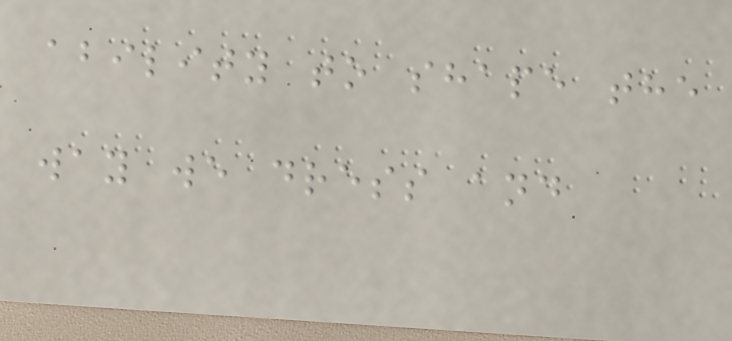ability to shape the
way we dress and
